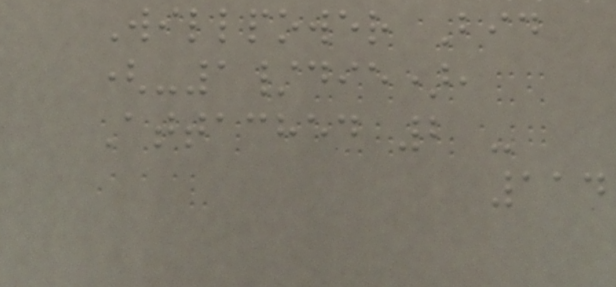Willpower Bid
(-1/die),
Attached 2 -
114
